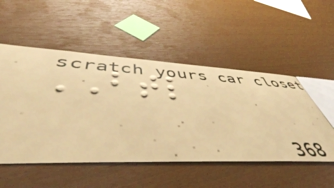BTL
